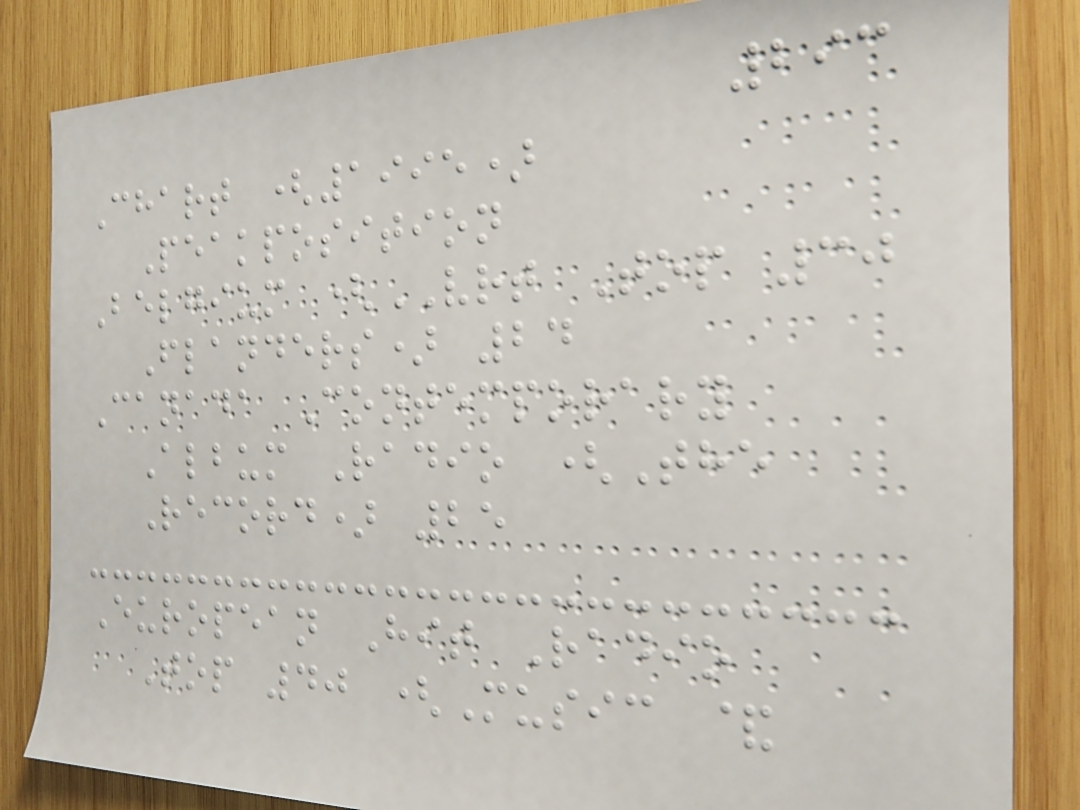293
Chart (1995)
Peakposition
Belgium (VRT Top 30
Flanders) 24
Canada Contemporary
Album Radio (The
Record) 25
European Hit Radio
Top 40 (Music &
